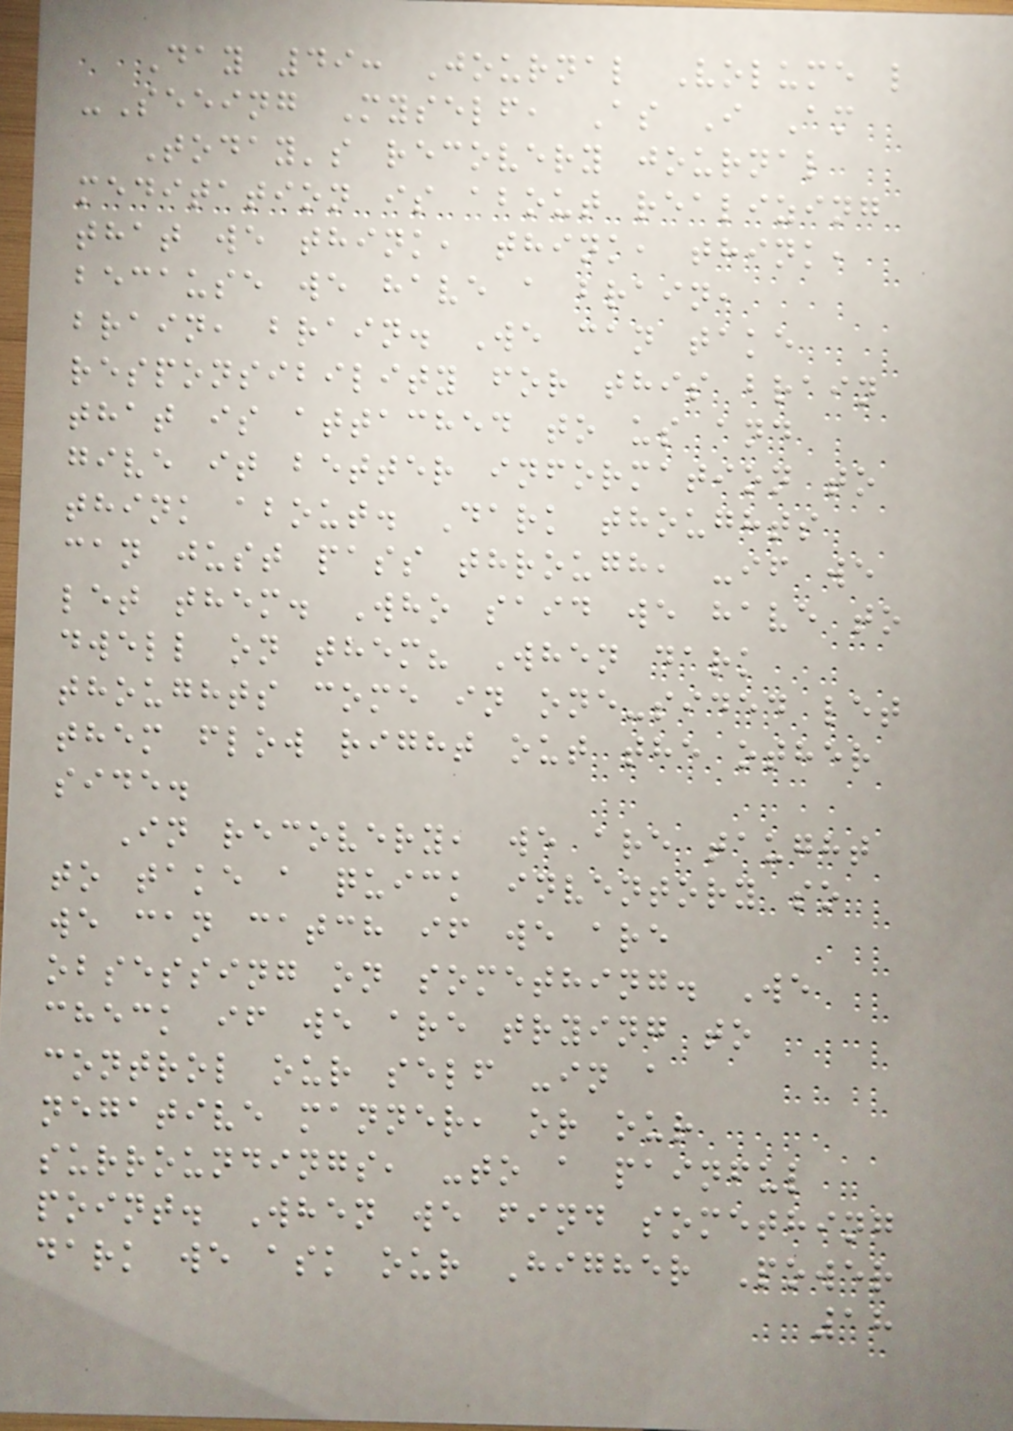Day 49: Journal Volume l
-Seeing Myself, As I Am
Today's recovery journal
meditation is about realizing
that we think, think, think,
because we have a brain,
brain, brain. We can take
responsibility for this brain
that is attached to us and
give it better information to
think about. Dark thoughts
can just pass through, -if we
let them. Who said we have to
dwell on them? When dark
thoughts come in one-sided let
them flow right out the other
side.
In recovery, we are taught
to take a quick inventory so
we can catch if we are
obsessing on something. We
check if we are trying to
control our self -in a
negative manner, or our
surroundings, -to a painful
point. When we find something
dark we ask our Higher Power
18
